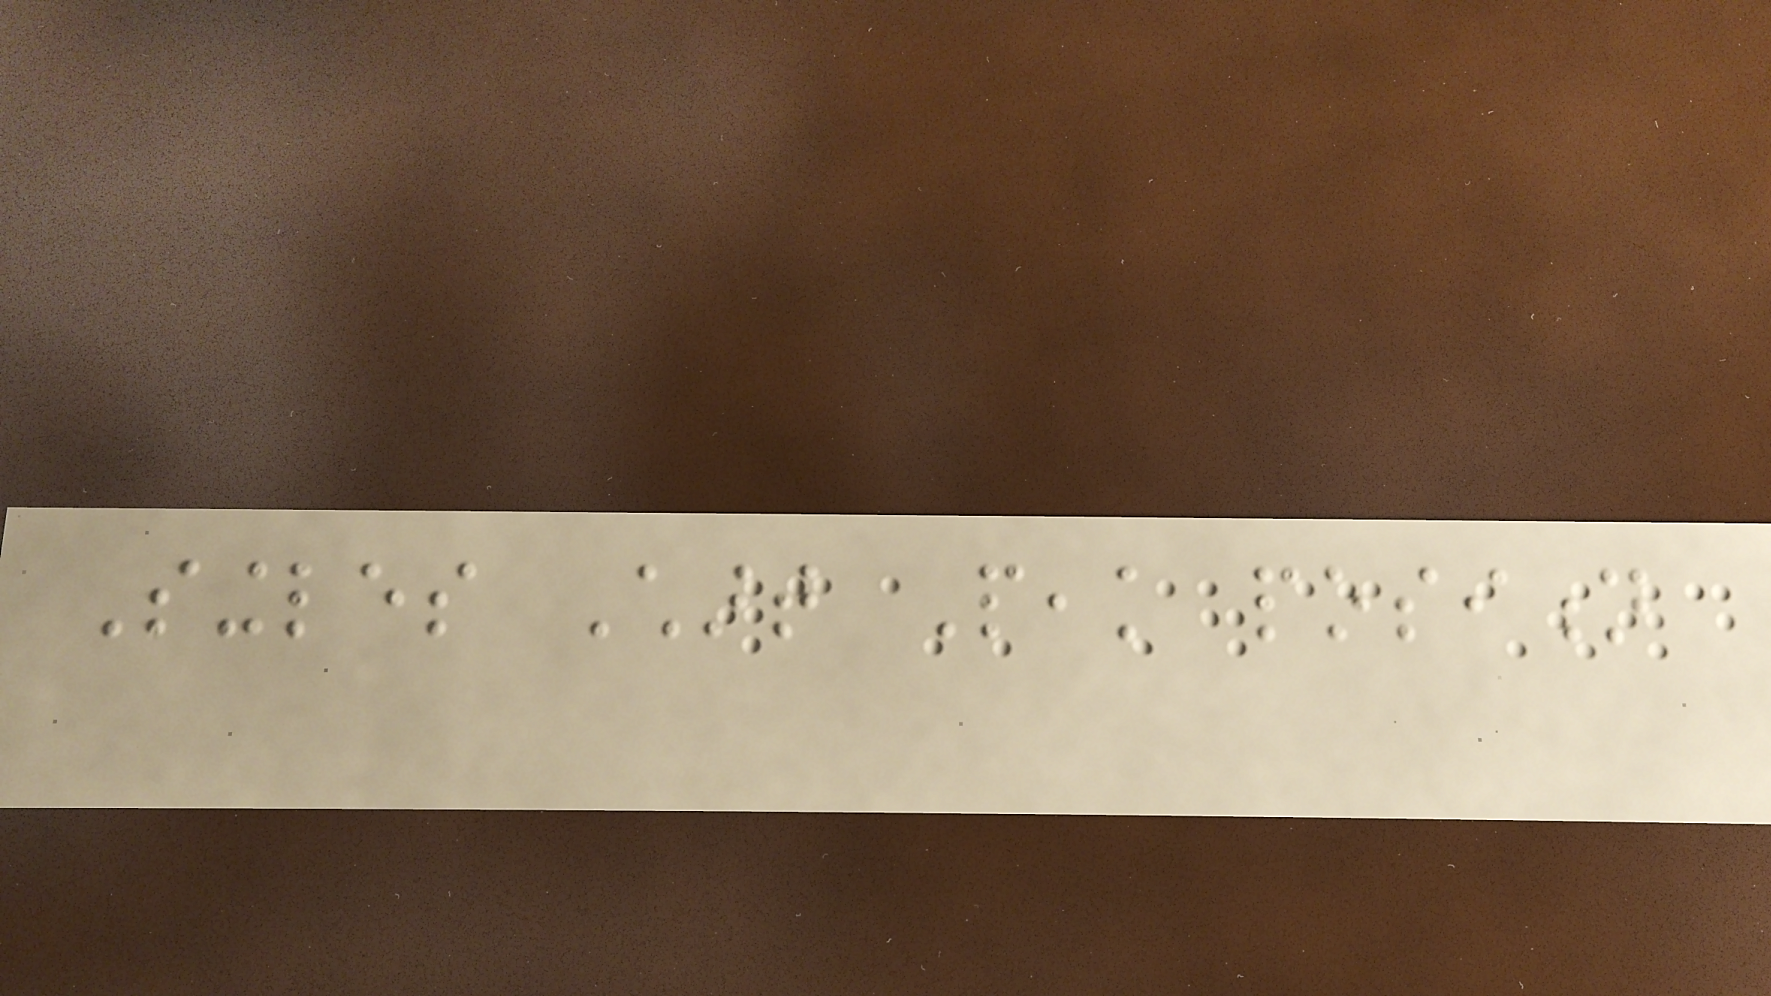Singles Chart Peak position
